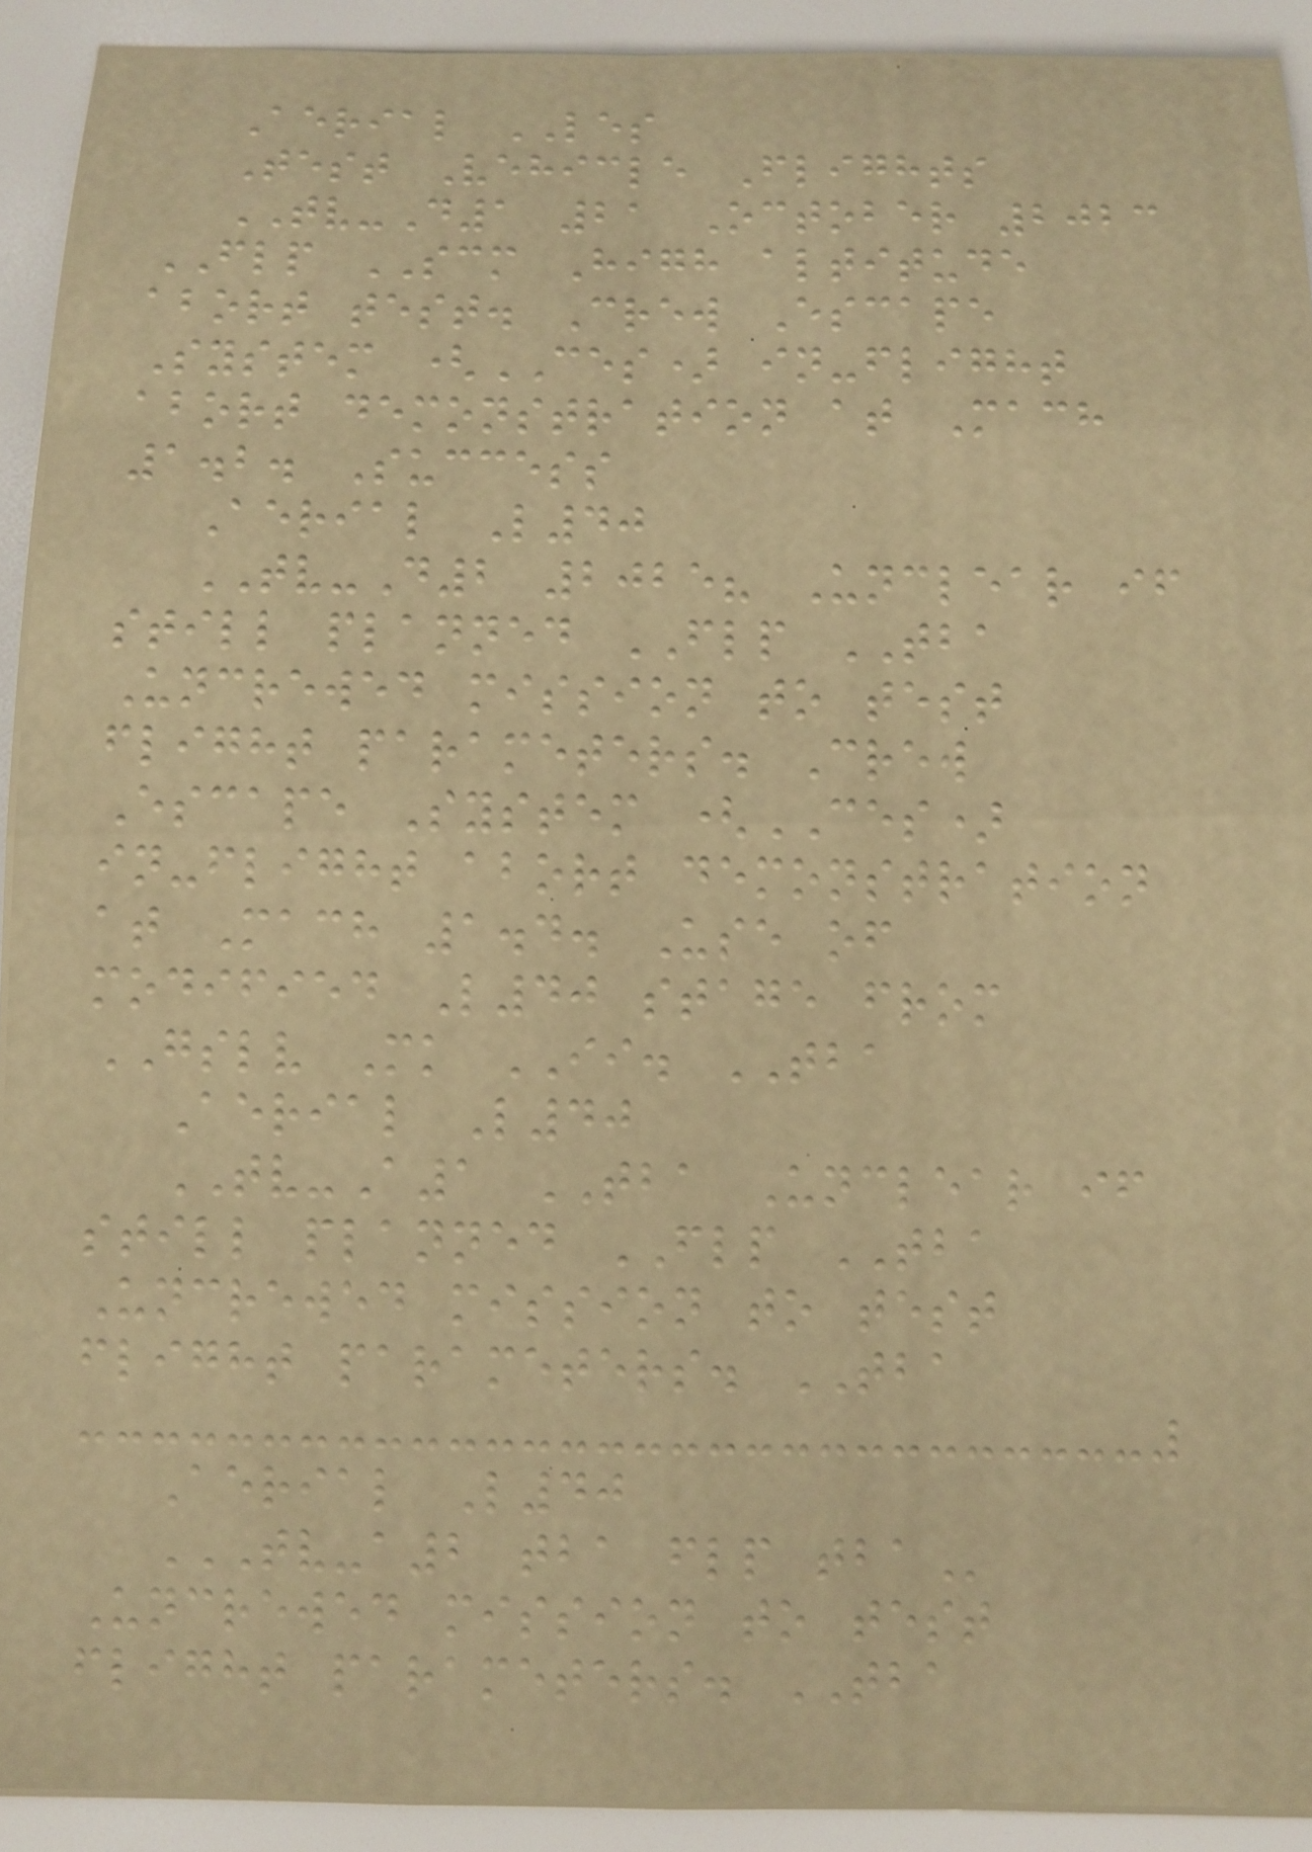Aerial LES
Test Vehicle Flights
TV-D1 21 October 2023
FLP SCM High altitude
abort test. Crew Escape
System (CES) in-flight
abort demonstration at Mach
1.2. Success
Aerial L40
TV-D2 2025? Unclear if
still planned FLP TBA
Uncrewed mission to test
flight parameters. Crew
Escape System (CES)
in-flight abort demonstration
at Mach 1.4. Use of
modified L40 stage from
GSLV Mk II. TBA
Aerial L40
TV-A1 TBA Unclear if
still planned FLP TBA
Uncrewed mission to test
flight parameters. TBA
Aerial L40
TV-A2 TBA FLP TBA
Uncrewed mission to test
flight parameters. TBA
